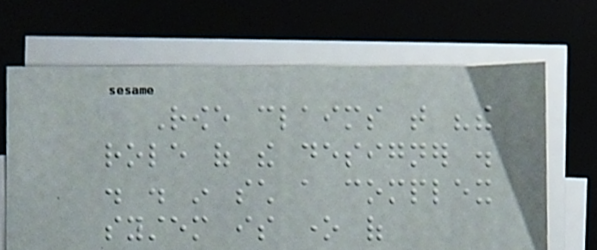Rowe claims that "the
role of the designer .
. . in such a complex
system is one of
